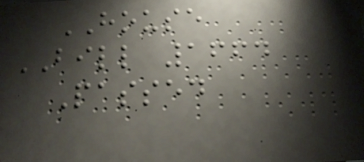HOUSE
BILL 1664
Passed
